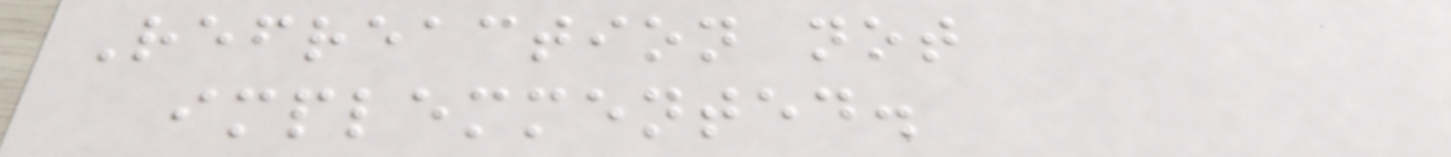Refreaction not
implemmented.
